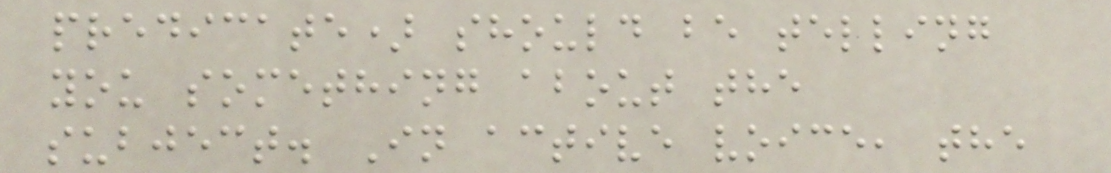predicate) should be telling
you something about the
subject. In active voice, the
